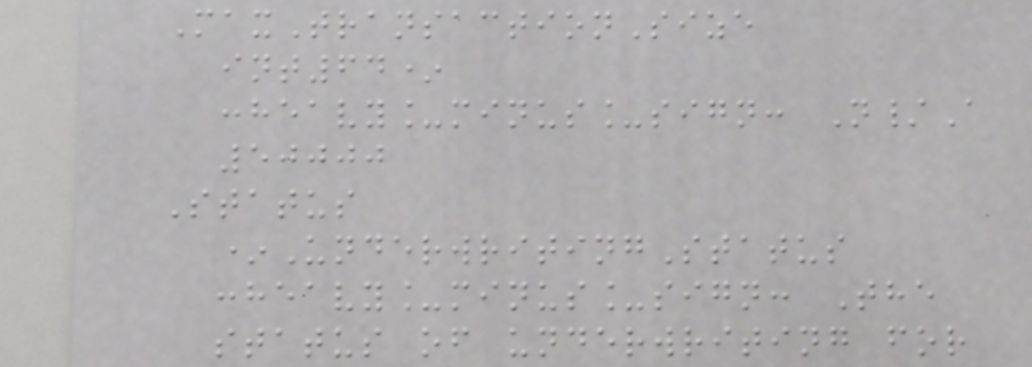MaxTransactionSize
int64*
:heavy_minus_sign: N/A
50000
Status
*UnderwritingStatus
:heavy_minus_sign: The
status of underwriting for
